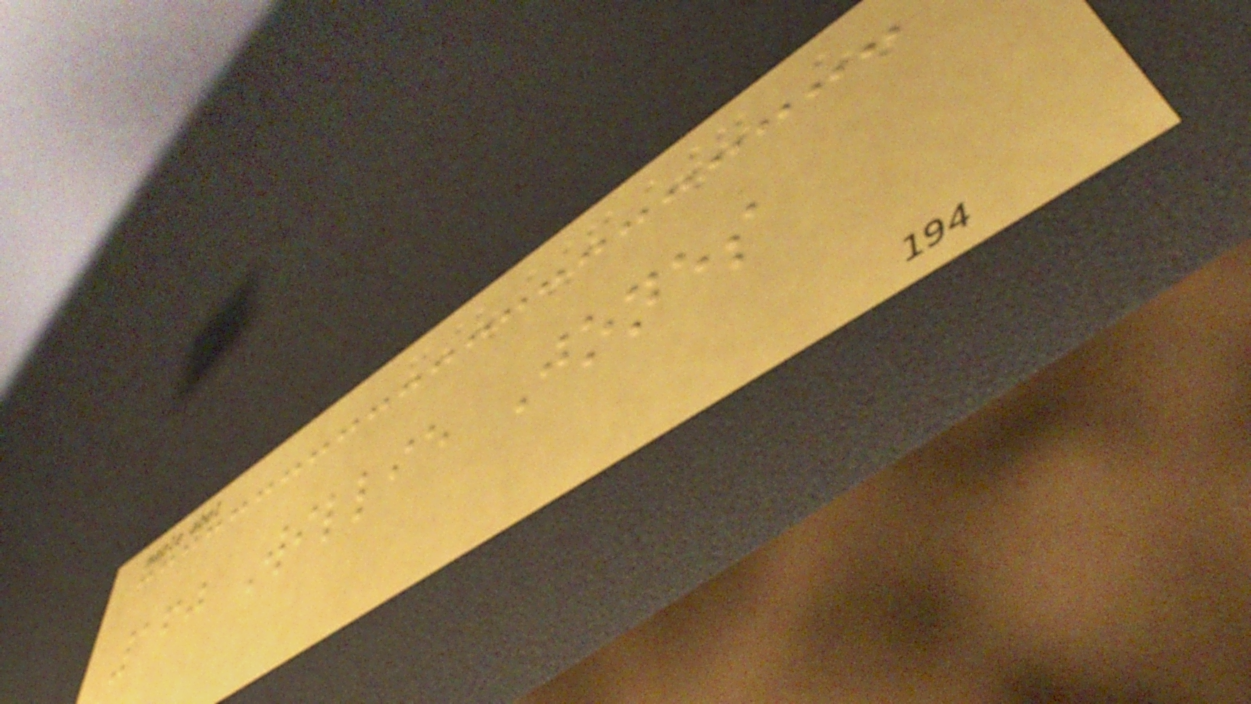160 Willie Jones
